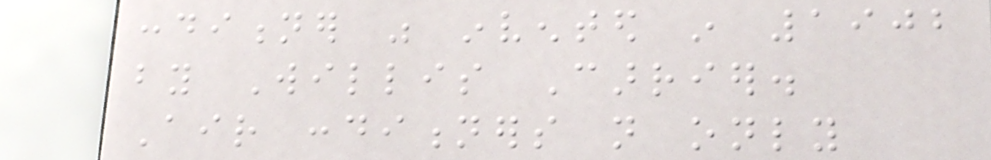conditioner was invented in 1902
by Willis Carrier.
Air conditioners not only
